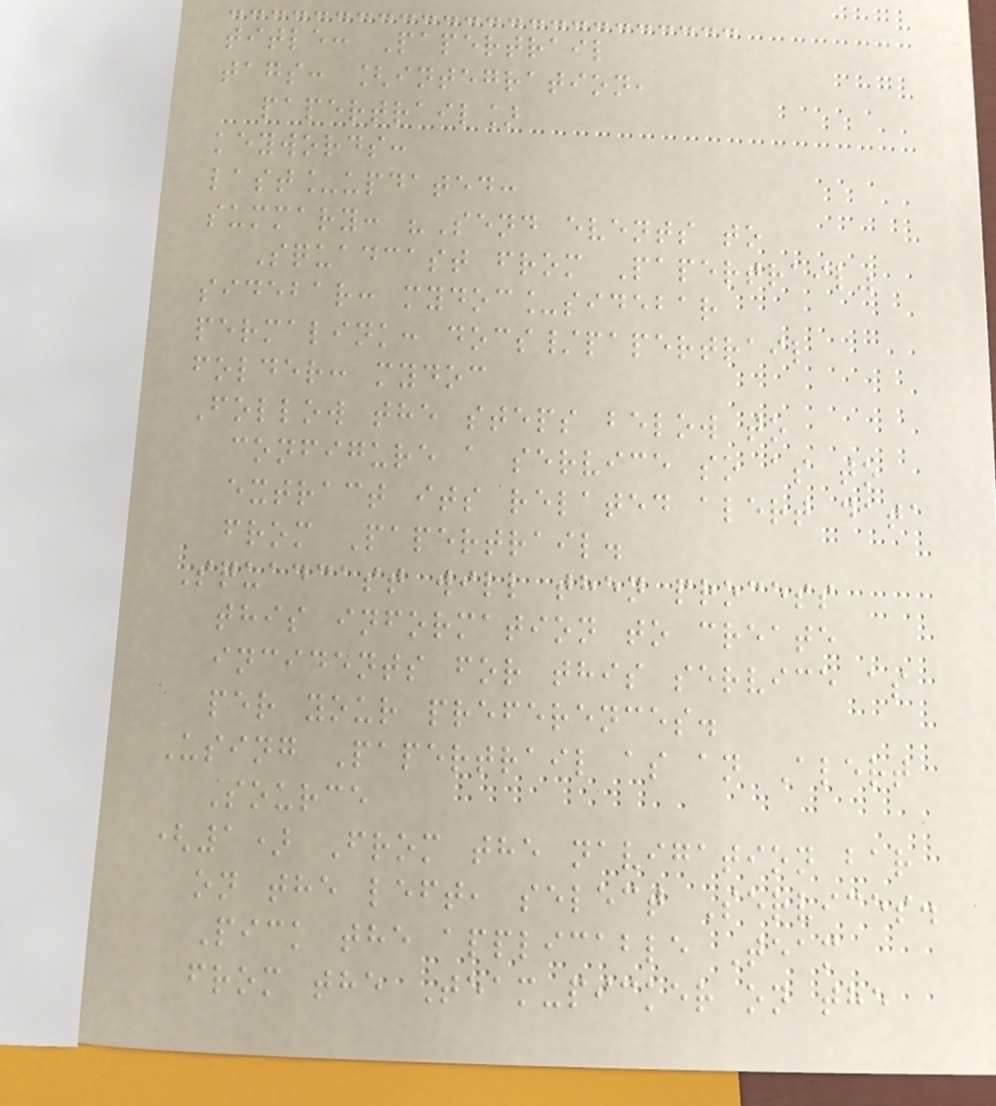title: Papertrail
tags: [integration,
papertrail]
keywords:
last_updated:
summary: "Send events to
Squadcast from Papertrail"
sidebar: mydoc_sidebar
permalink: docs/papertrail
folder: mydoc
Follow the steps below to
configure a service so as to
extract its related alert data
from Papertrail.
Squadcast will then process
this information to create
incidents for this service as
per your preferences.
Using Papertrail as an Alert
Source
(1) From the navigation bar
on the left, select Services.
Pick the applicable Team
from the Team-picker on the
